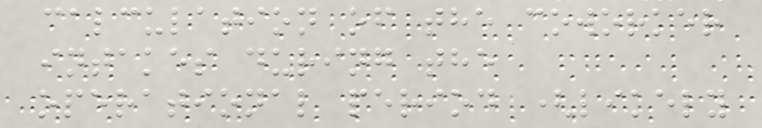calculation of the coworker
intakes during the
operational period (likely
